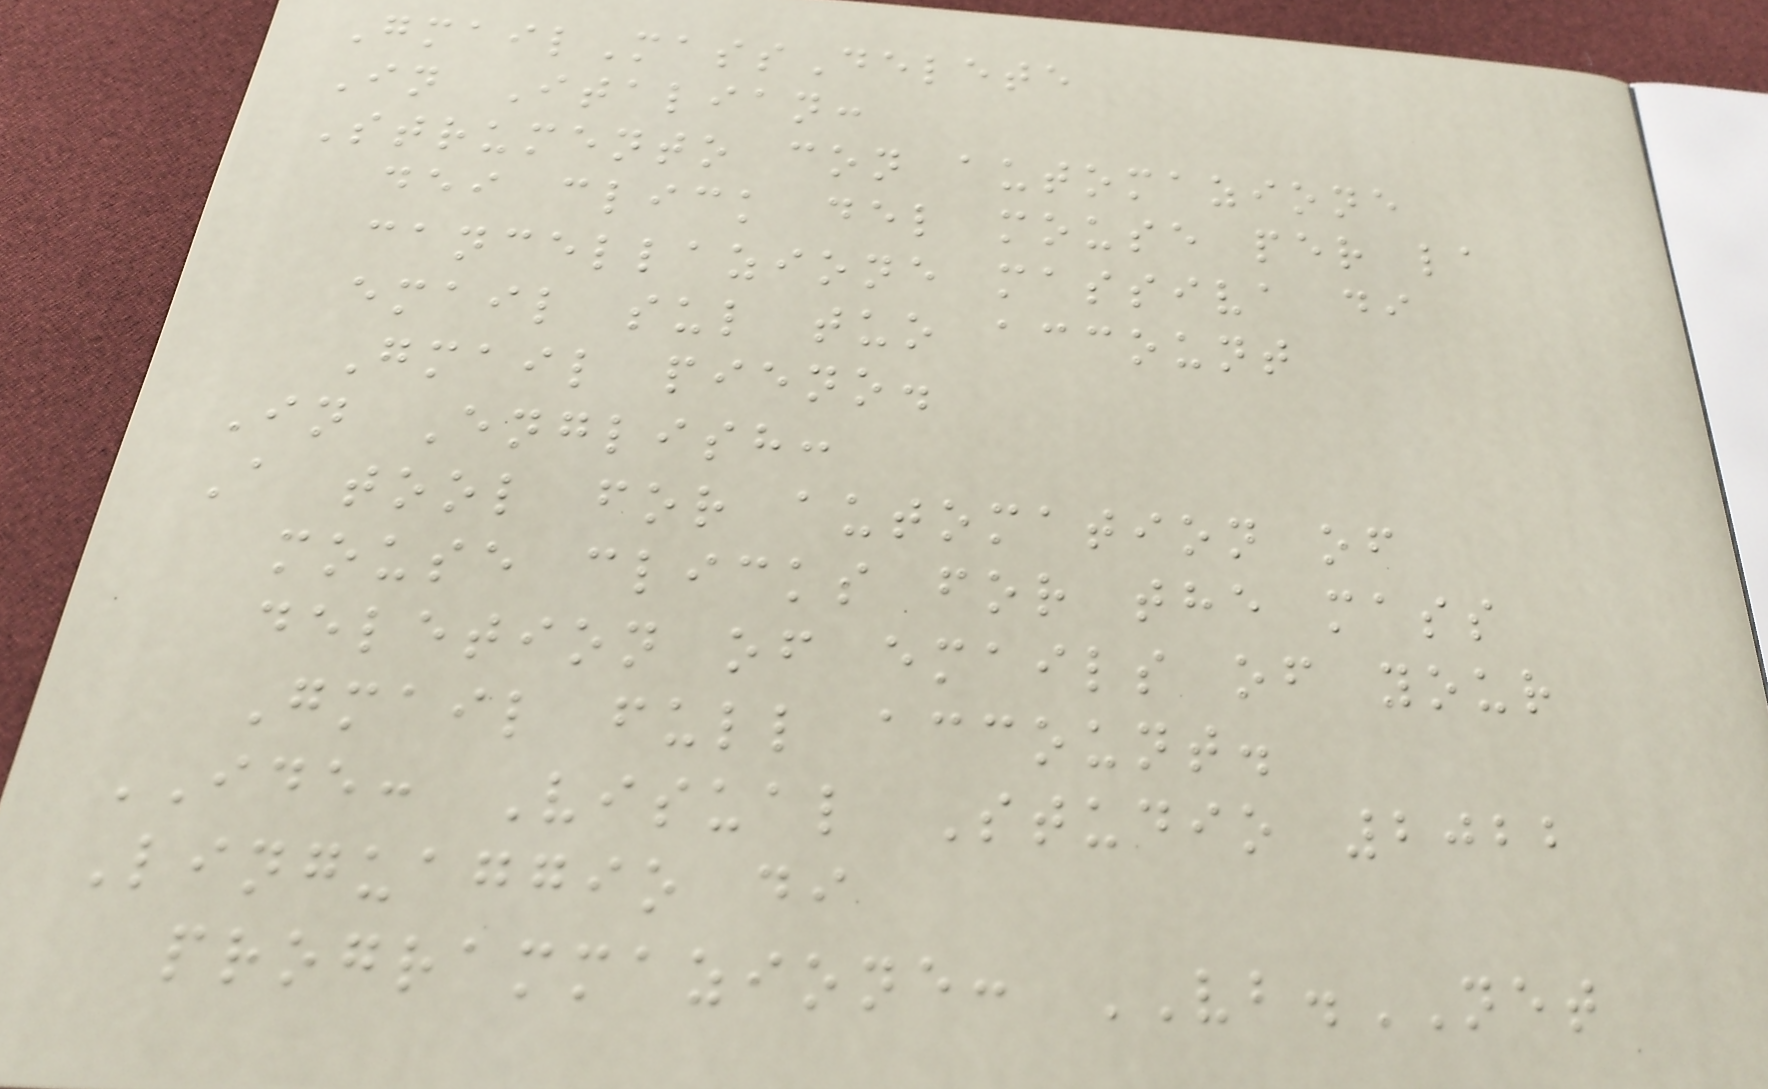GmailMassDelete
In Italian:
Strumento con automazione
dei click del mouse per la
cancellazione massiva di
email sul tuo account
Gmail pieno.
In English:
A tool for automation of
mouse clicks for the mass
deletion of emails of your
Gmail full account.
IDE: Visual Studio 2022
Linguaggio di
programmazione: VB.NET
